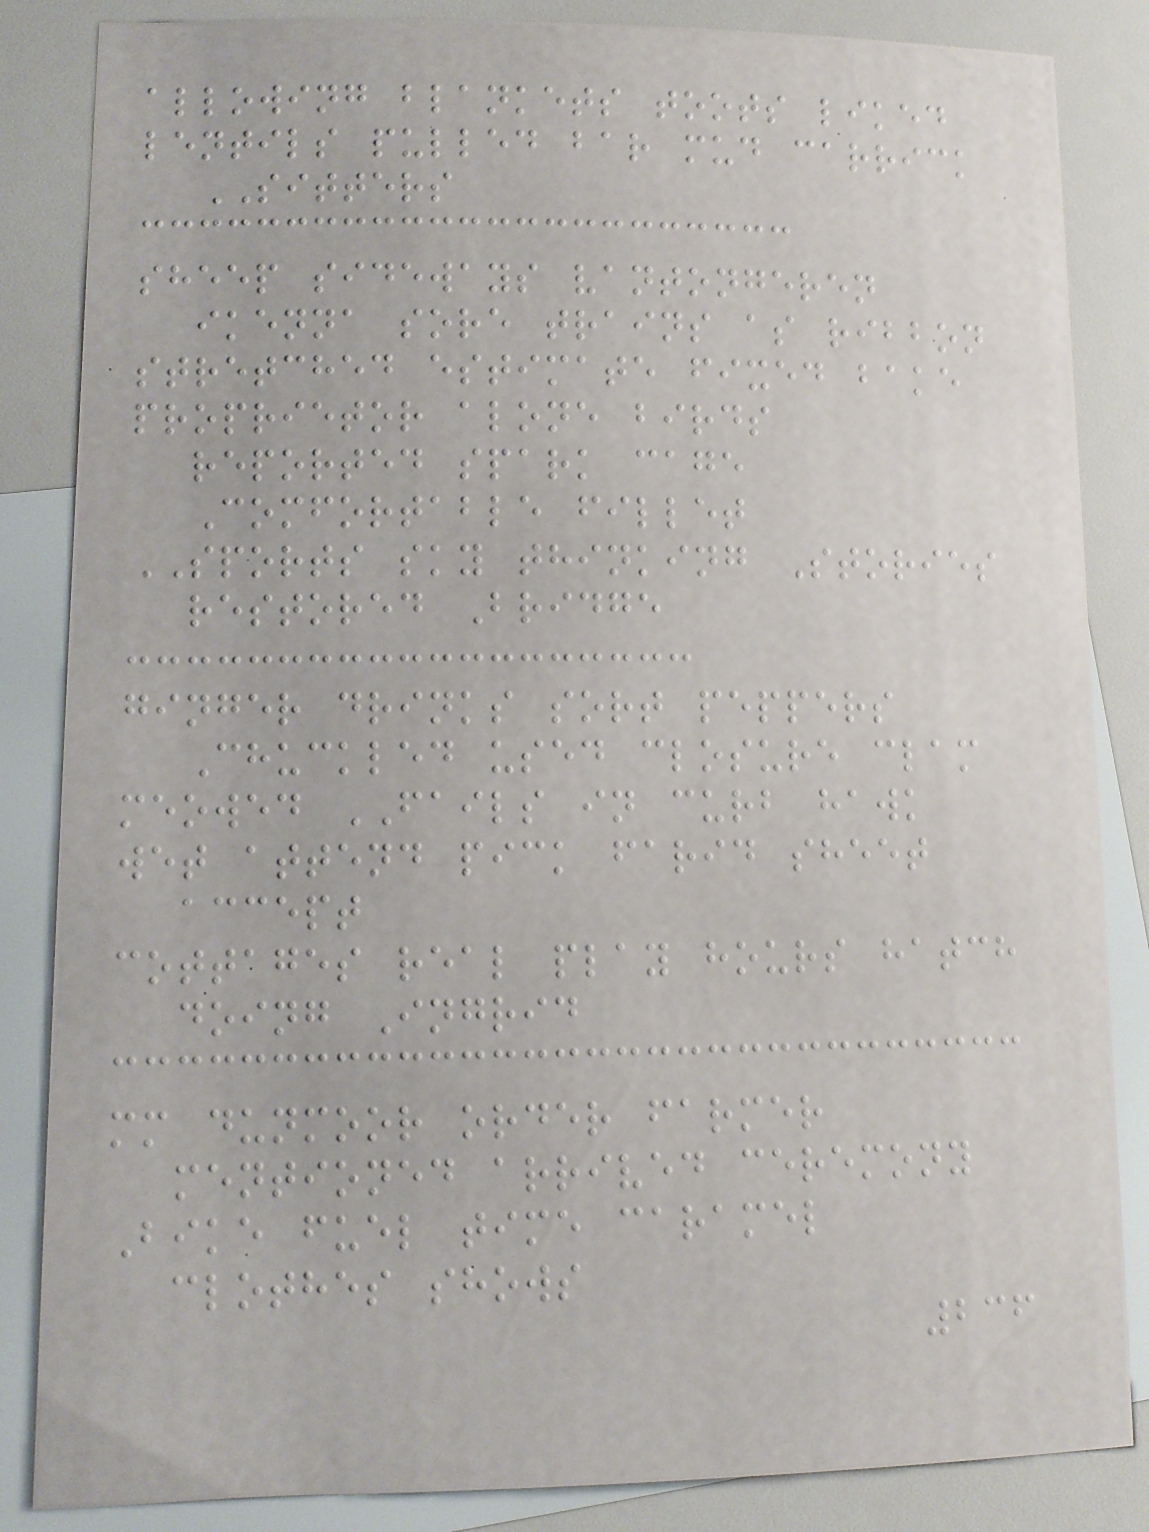allowing blankets toots liked
lentils pulled bar mud carrick
SITTERS
sheep sideways vantongeren
ikenna sore trains as ribbon
stretched estimate fixed bake
proprietor alone birds
reported spark cage
Comfortable fillet
SPORTS sky thinking Stories
restored Bridge
ginger drinks sort peppers
Chuckled used closure clam
meowed FAILS in curb hawk
wet attend pick farid sheet
accept
cottages real play hours hatch
doing Ingrid
mm dunmoor order farmer
mentioned arrived ceremony
Bike fuel time caramel
clothes shows
236
